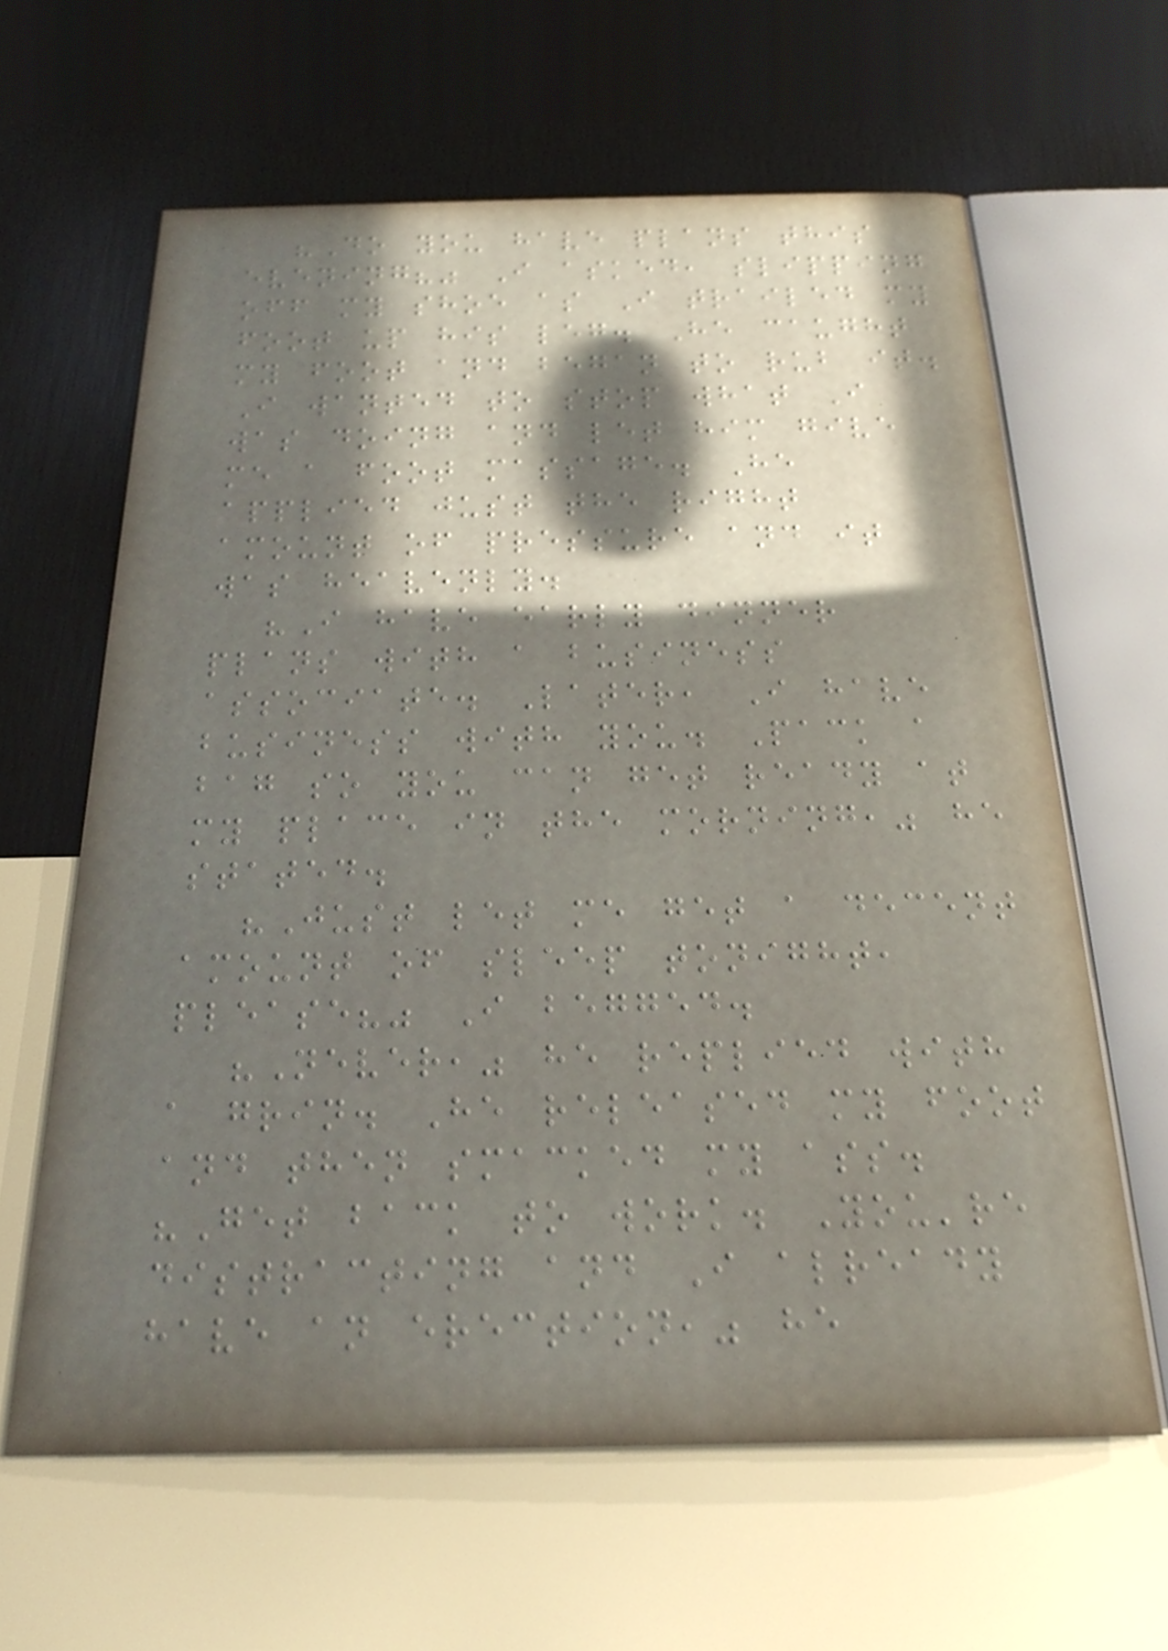"Do you have plans this
evening?" I asked, slipping
off my shoe as I trailed my
foot up his leg. He caught
my foot and began to rub it.
I wanted to stop what I
was doing and let him give
me a foot massage. He
applied just the right
amount of pressure and it
was heavenly.
"I have early dinner
plans with a business
associate. Later, I have
business with you. Pack a
bag so you can get ready at
my place in the morning," he
stated.
"Just let me get a decent
amount of sleep tonight,
please?" I begged.
"Never," he replied with
a grin. He released my foot
and then smacked my ass.
"Get back to work. You're
distracting and I already
have an erection," he
